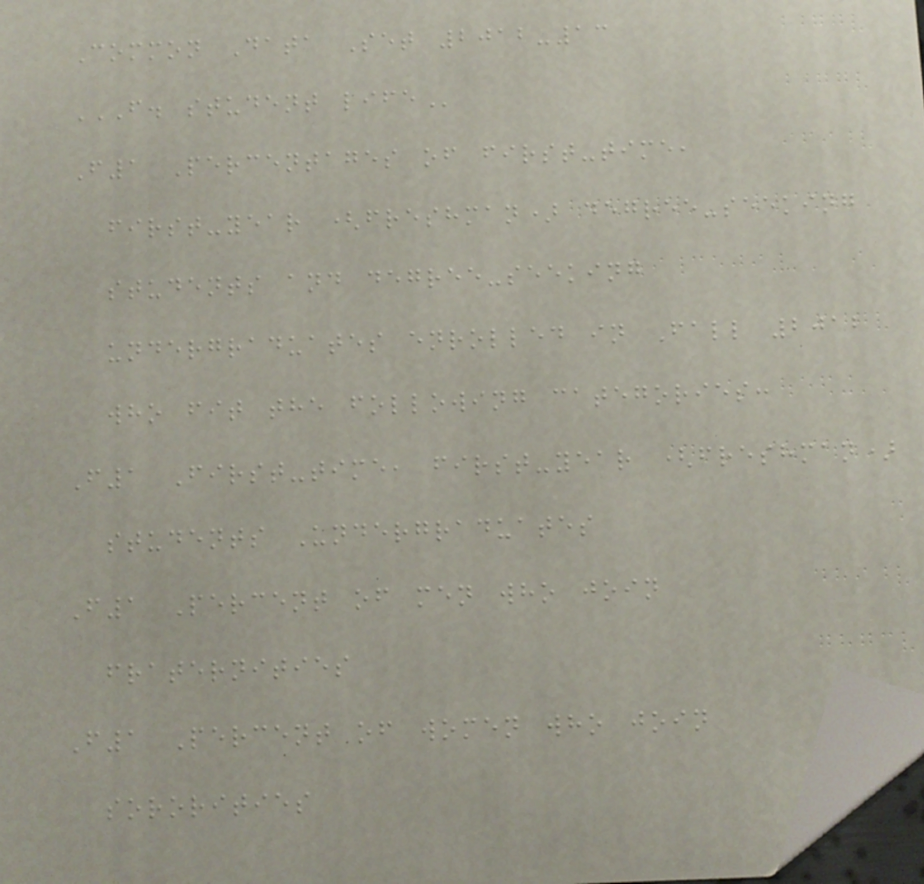Common Data Set 2012-13
F. STUDENT LIFE
F1 Percentages of first-time,
first-year (freshman) degree-seeking
students and degree-seeking
undergraduates enrolled in Fall 2012
who fit the following categories:
F1 First-time, first-year (freshman)
students Undergraduates
F1 Percent of men who join
fraternities
F1 Percent of women who join
sororities
